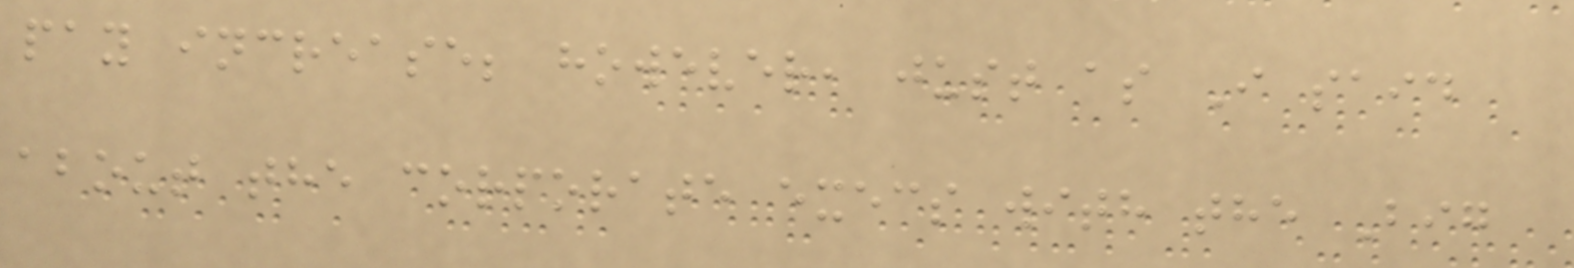pay increase; however, just as I said
about the corporate execs with the Big
